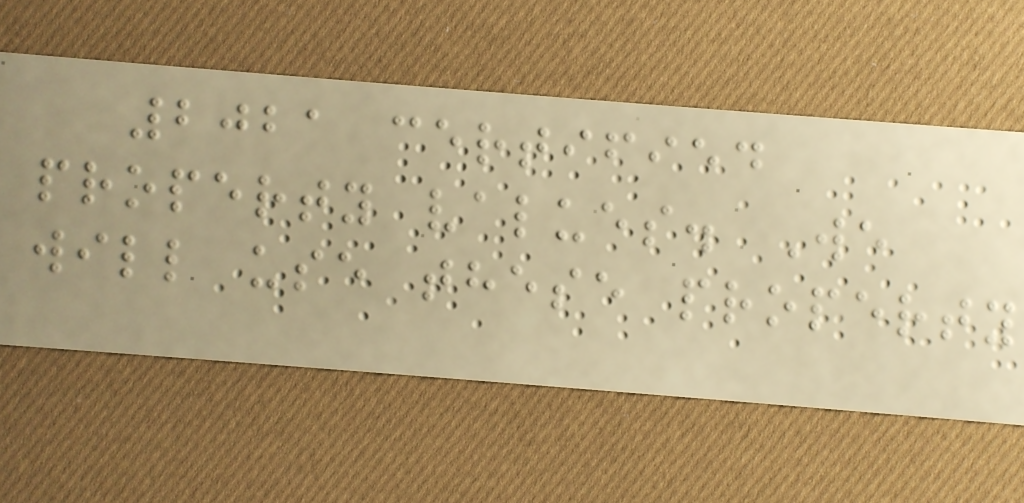2021 certified
property values. We
will use these property
